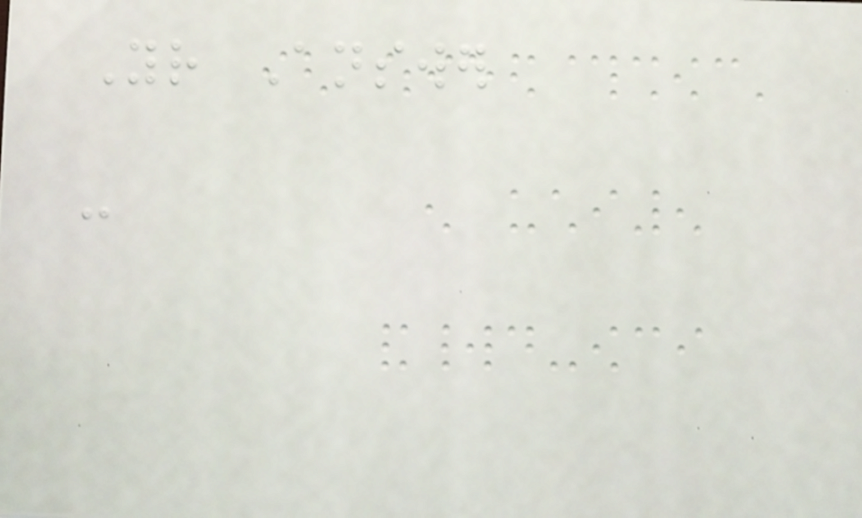Your Answer
-
